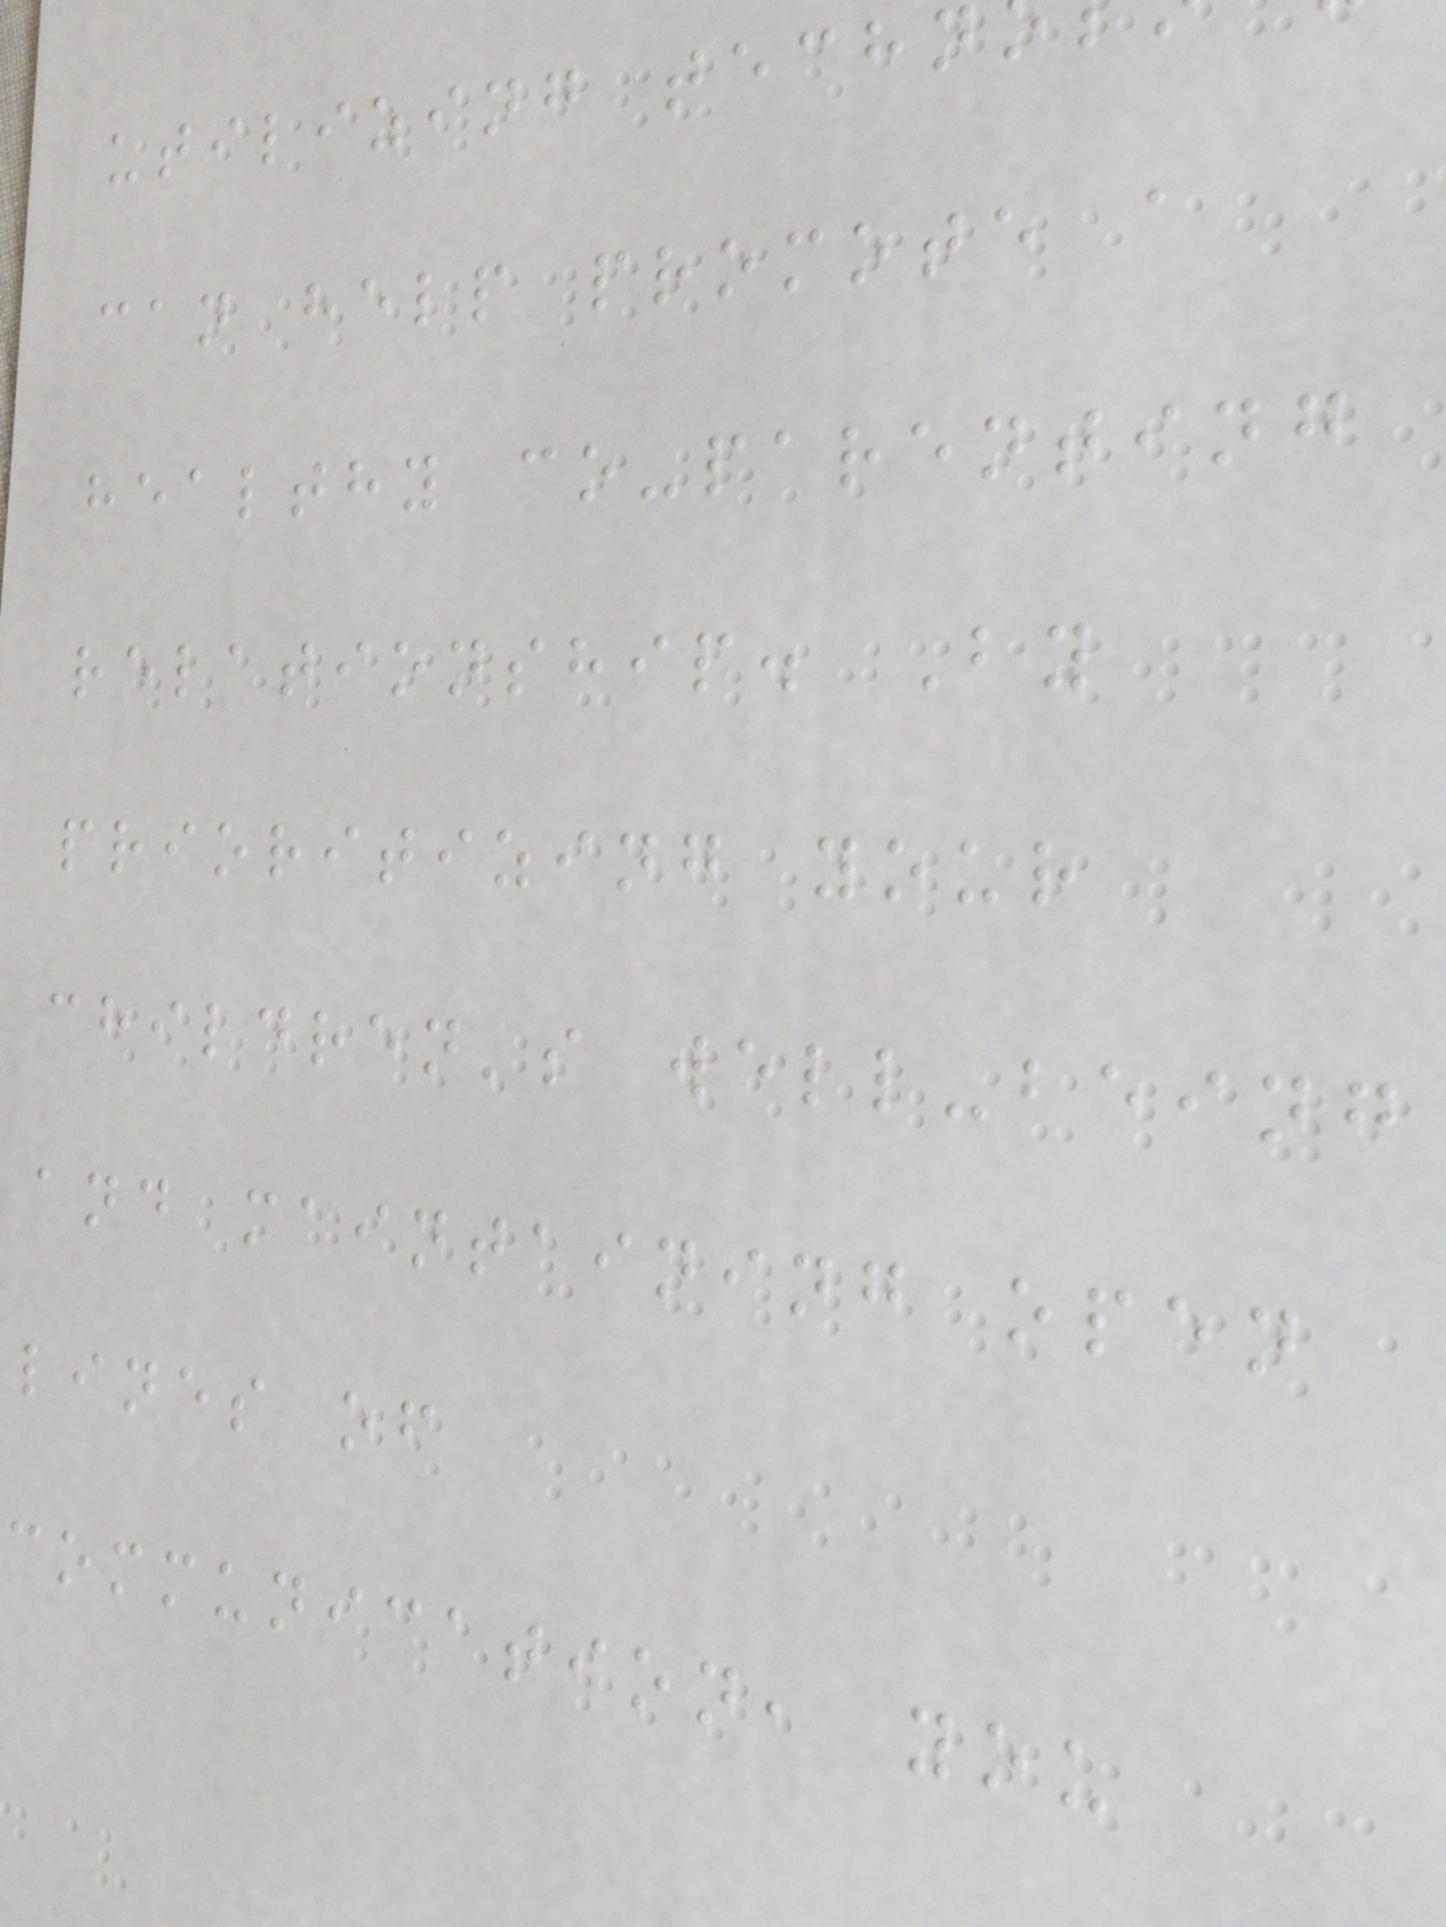utilizing techn
can help promote a
healthy co-parenting
relationship. By
prioritizing your
children's well-being
and maintaining open
lines of
communication, you
